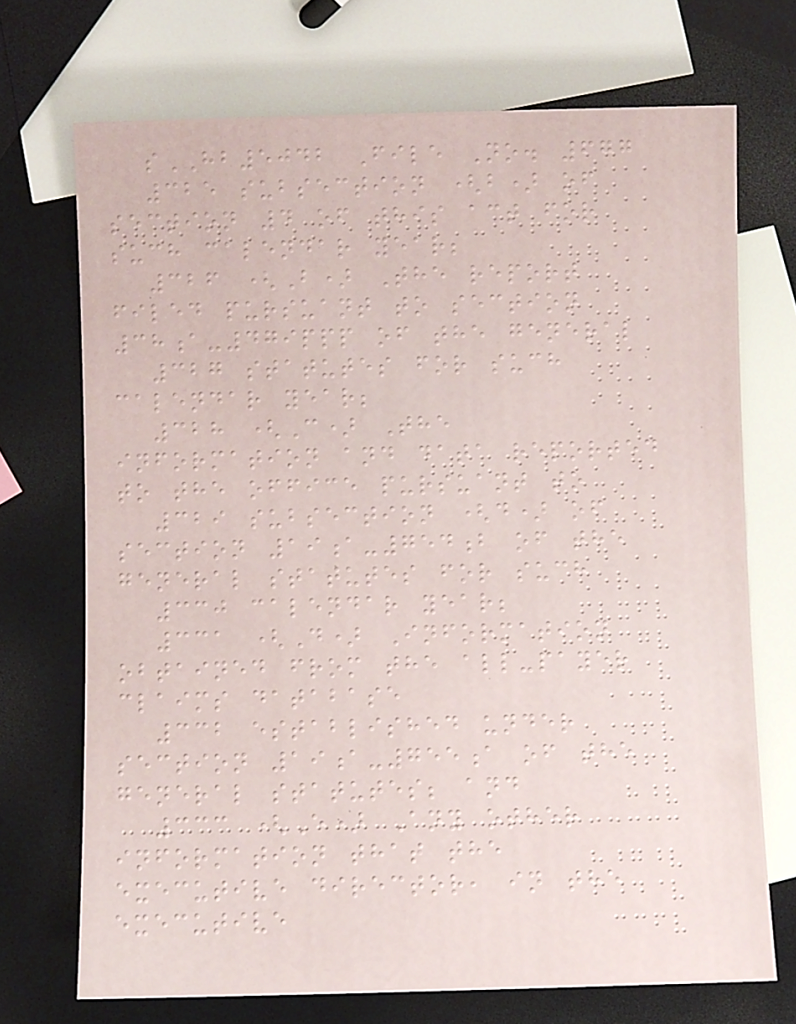sHB5042 File No. 677
325 subsection (b) of
section 4 of this act for
such calendar year;
326 (B) The report
filed pursuant to section
38a-479ppp of the general
327 statutes for such
calendar year;
328 (C) The
information and data reported
to the office pursuant to
329 subsection (d) of
section 19a-754b of the
general statutes for such
330 calendar year;
331 (D) Information
obtained from the all-payer
claims database
332 established under
section 19a-755a of the
general statutes; and
333 (E) Any other
information that the
executive director, in the
executive
